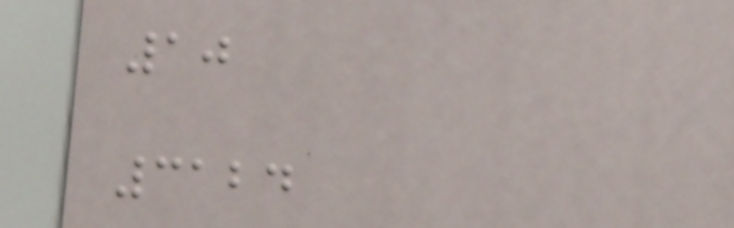10
3124
